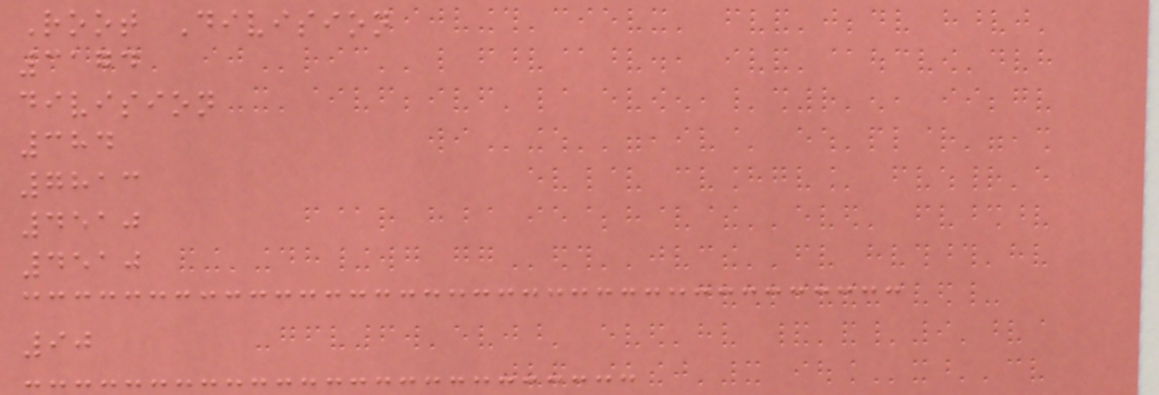Root Division
3174
division
384
7813
4510
4510
90
